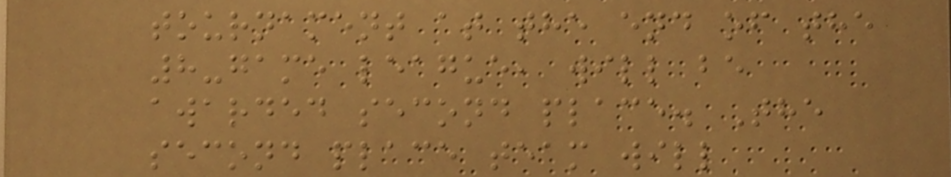tournament at the end of the
8-game league, will be
awarded second place. The
second place team will
